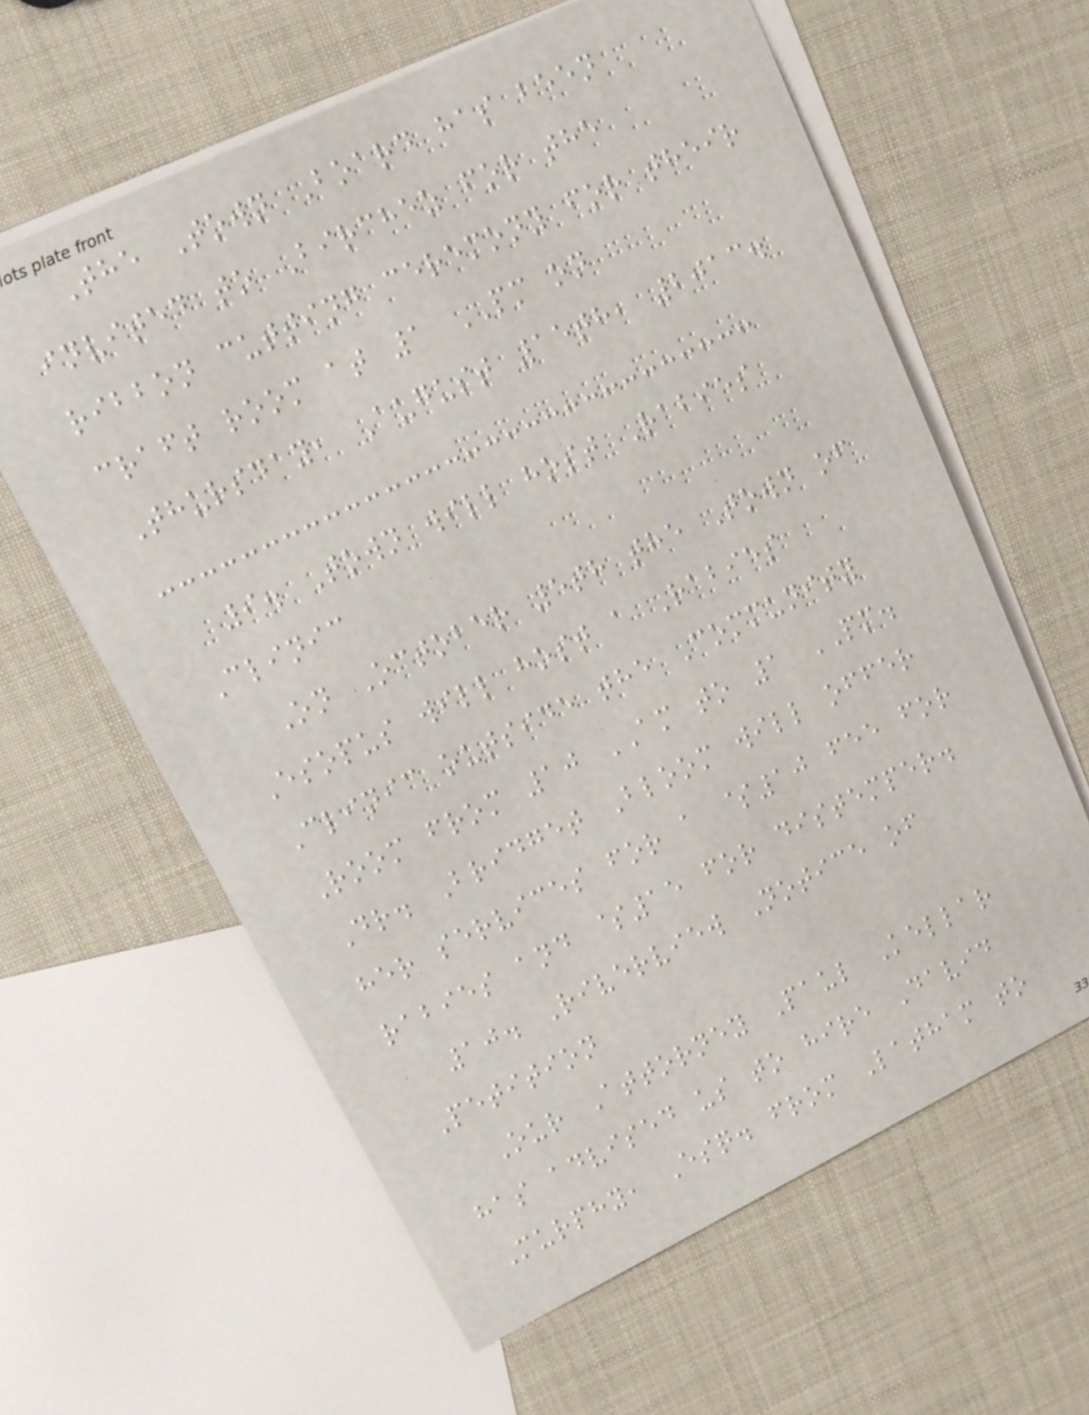The Town Board has been
invited to Birchez for the
ribbon cutting ceremony for their
craft room at 1 PM on
Thursday, August 15th, 2013.
9. Town will host Rabies
Clinic
On October 5th the Town of
Esopus will host a Rabies
Clinic outside the Community
Room from 10 AM to 1 PM.
Dr. Bridget Bloom will offer
her services for a $10 fee for
rabies and $15 for distemper.
10. Riverview Notice of
Petition
Our Attorney Paul Kellar
has advised us to hire David
Murphy, Esq. from Latham to
